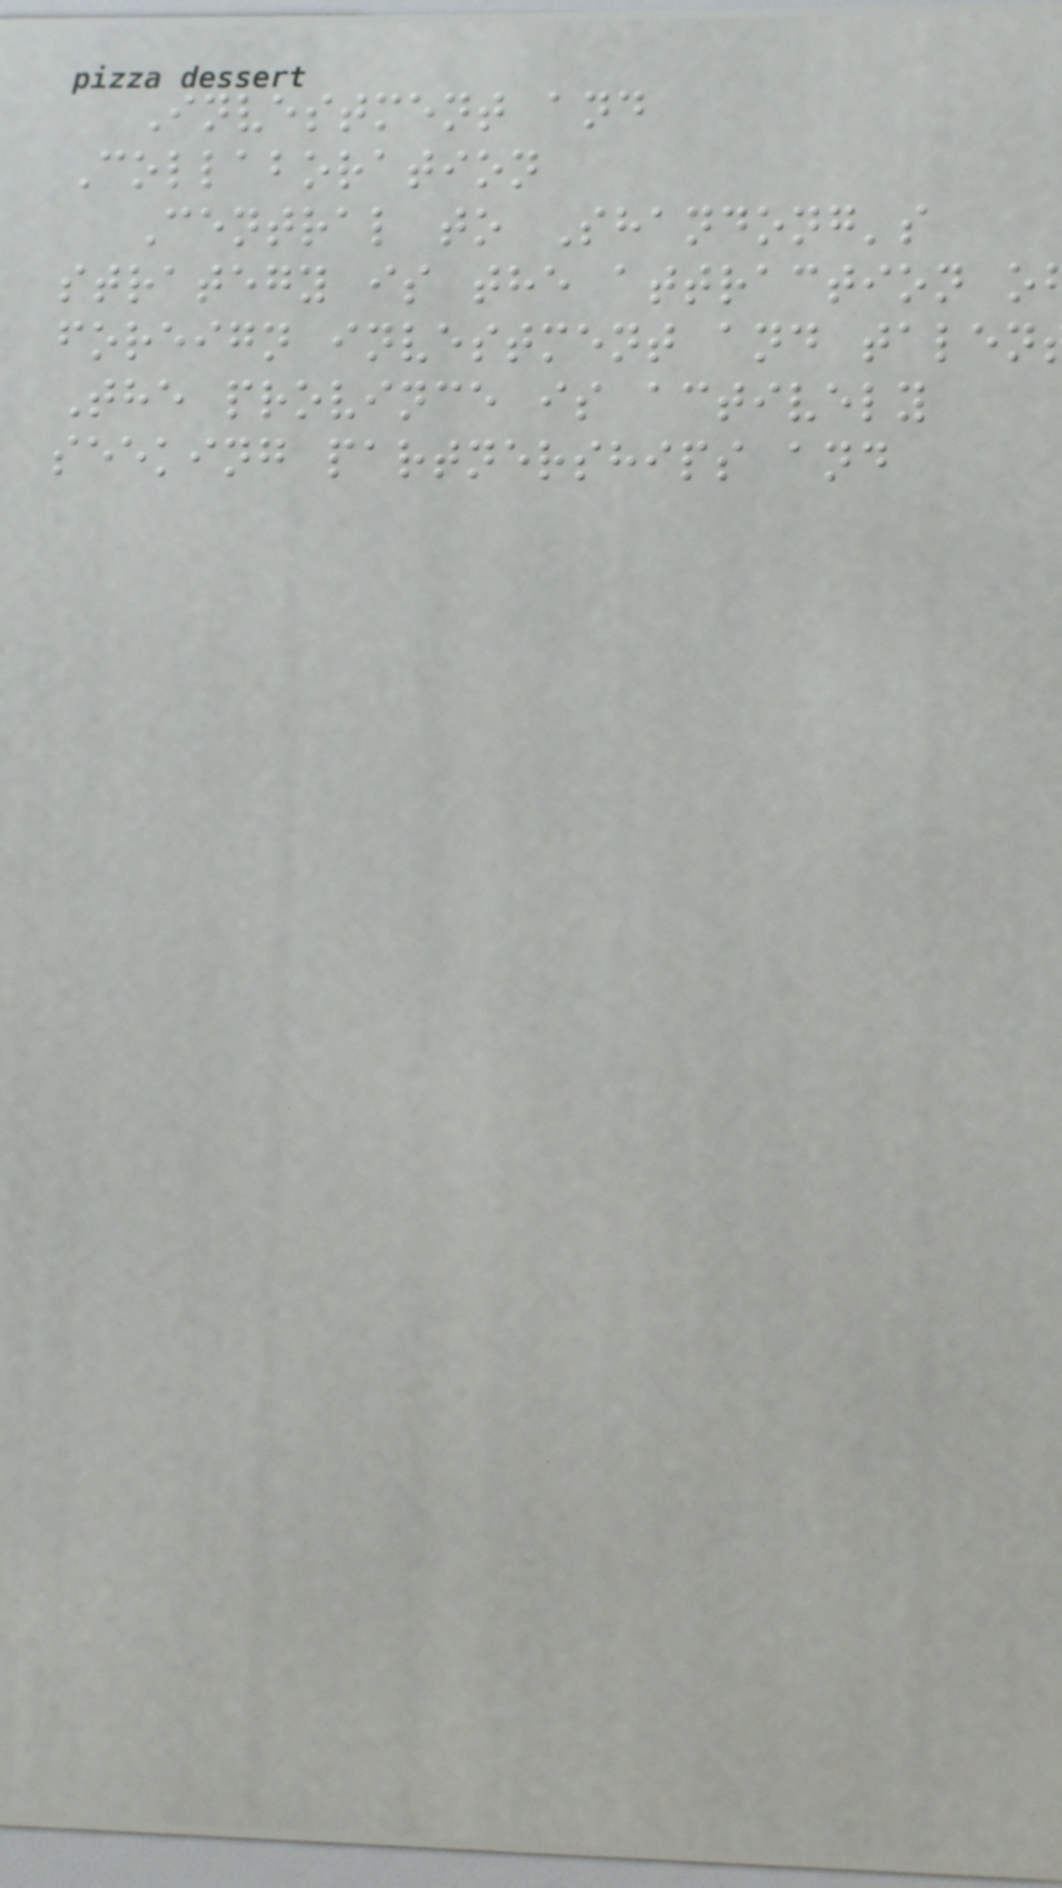Investment and
Collaboration
Central to Shandong's
strategy is the attraction o
foreign investment and talen
The province is actively
seeking partnerships and
